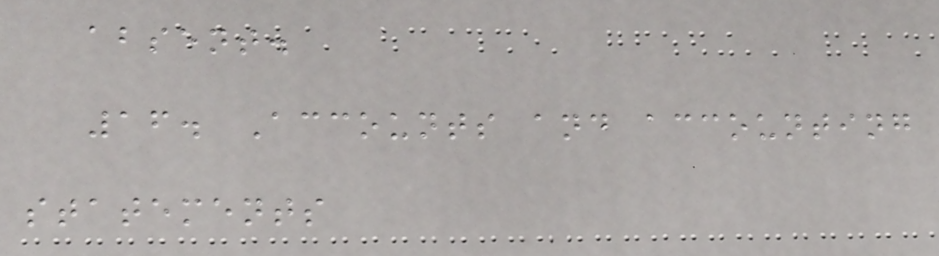absent.
16. Accounts and accounting
statements
